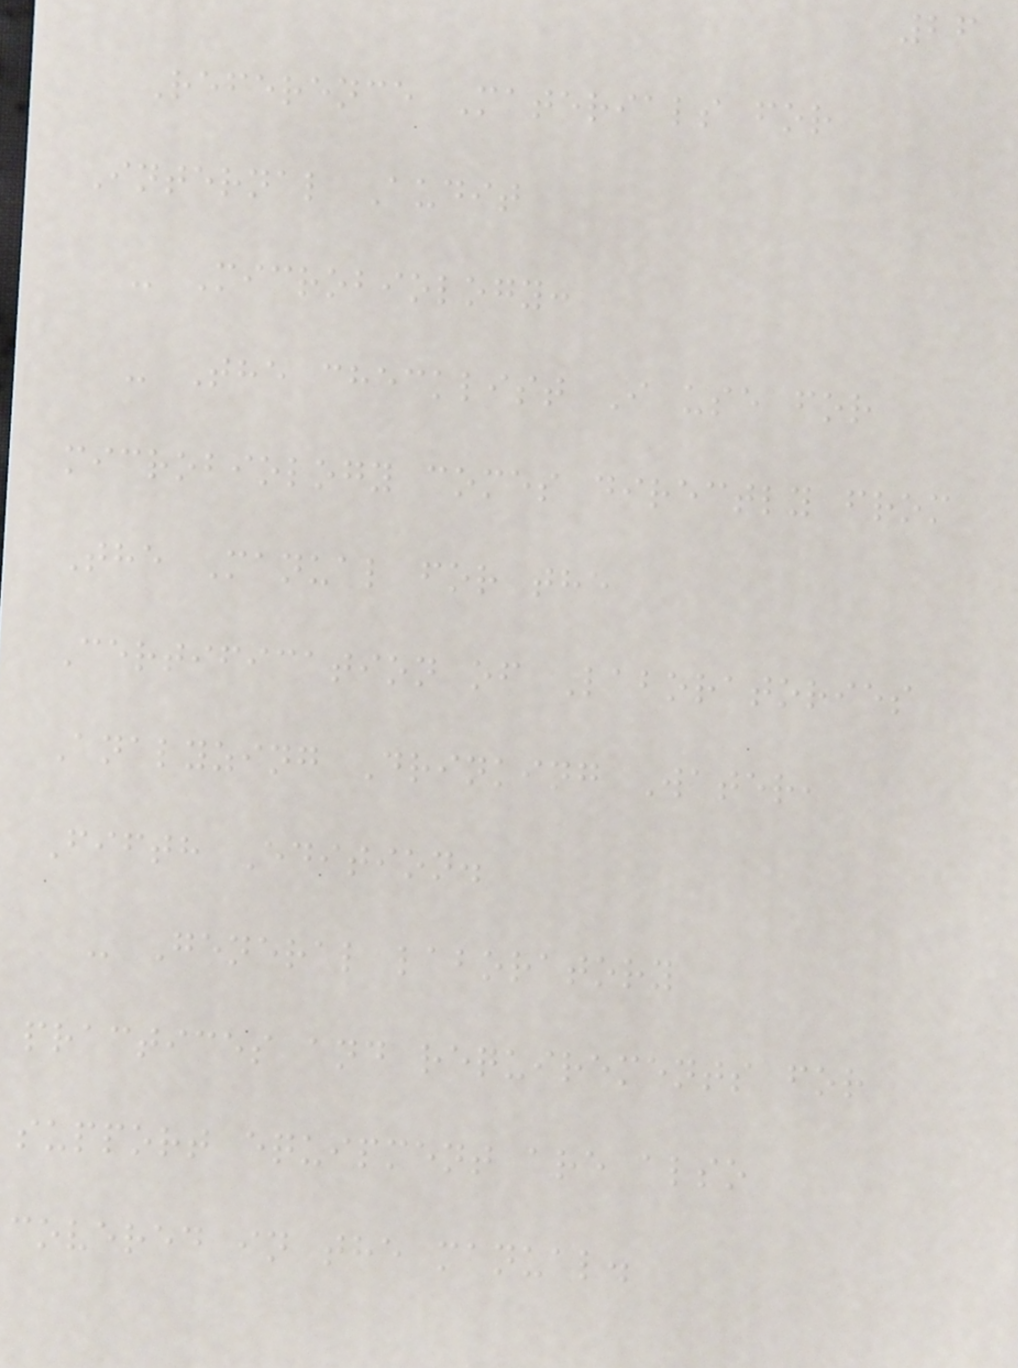26
Reference Materials for
Internal Audit
- Microbiology:
- The checklist I use for
microbiology comes directly from
The Manual for the
Certification of Laboratories
Analyzing Drinking Water,
Fifth Edition.
- General laboratory
practices and requirements for
support equipment are also
covered in the manual.
